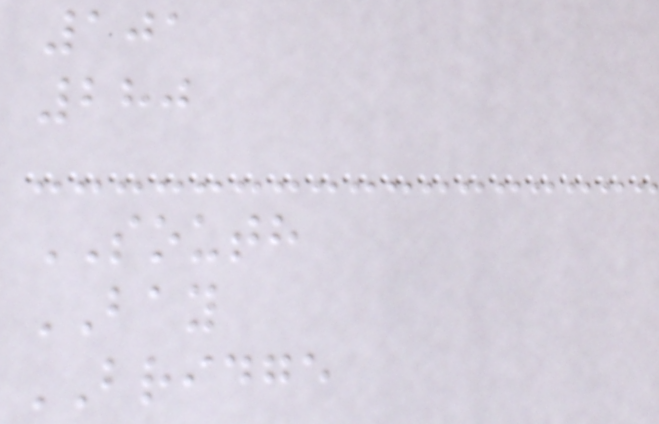101
280
SOUTH
BAY
BRIDGE
